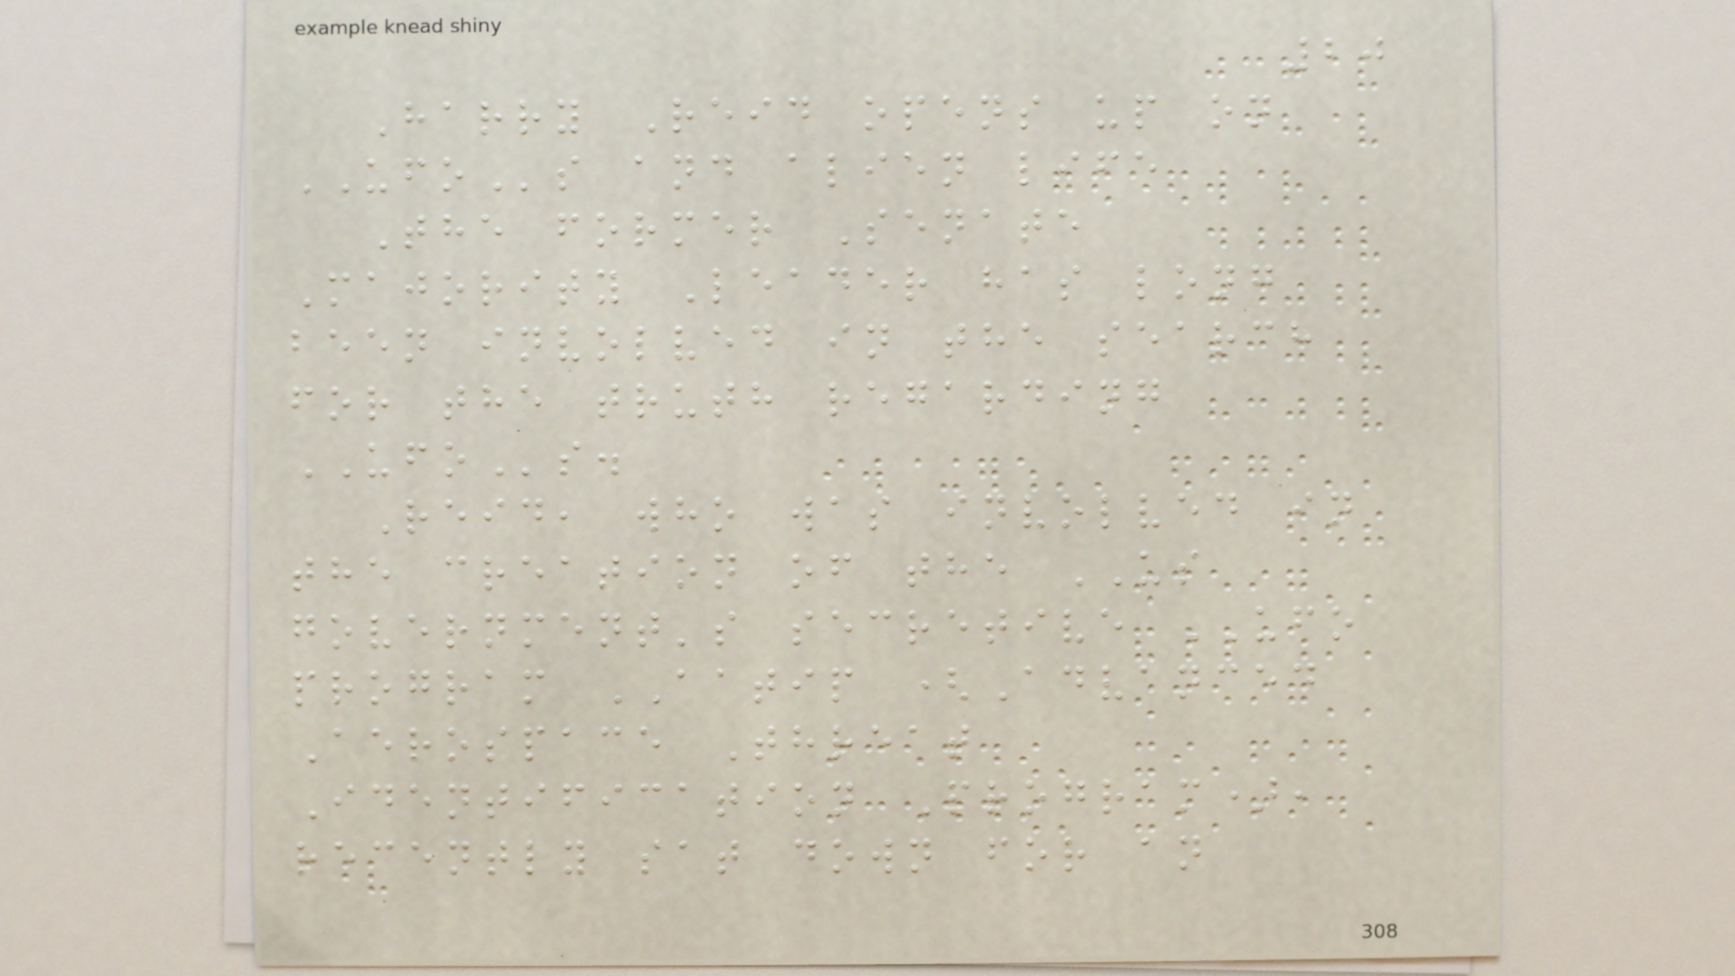20
Harry Reid opens up on
UFOs and alien life
The former Senate
Majority Leader has long
been involved in the search
for the truth regarding
UFOs.
Reid, who was involved in
the creation of the US
government's secretive UFO
program AATIP (Advanced
Aerospace Threat
Identification Program),
recently sat down for an
